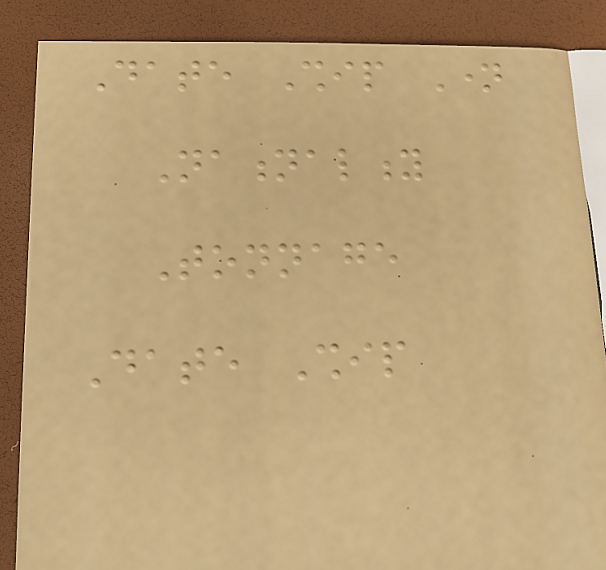Date Ship Name
Nationality
Tonnage
Date Ship
